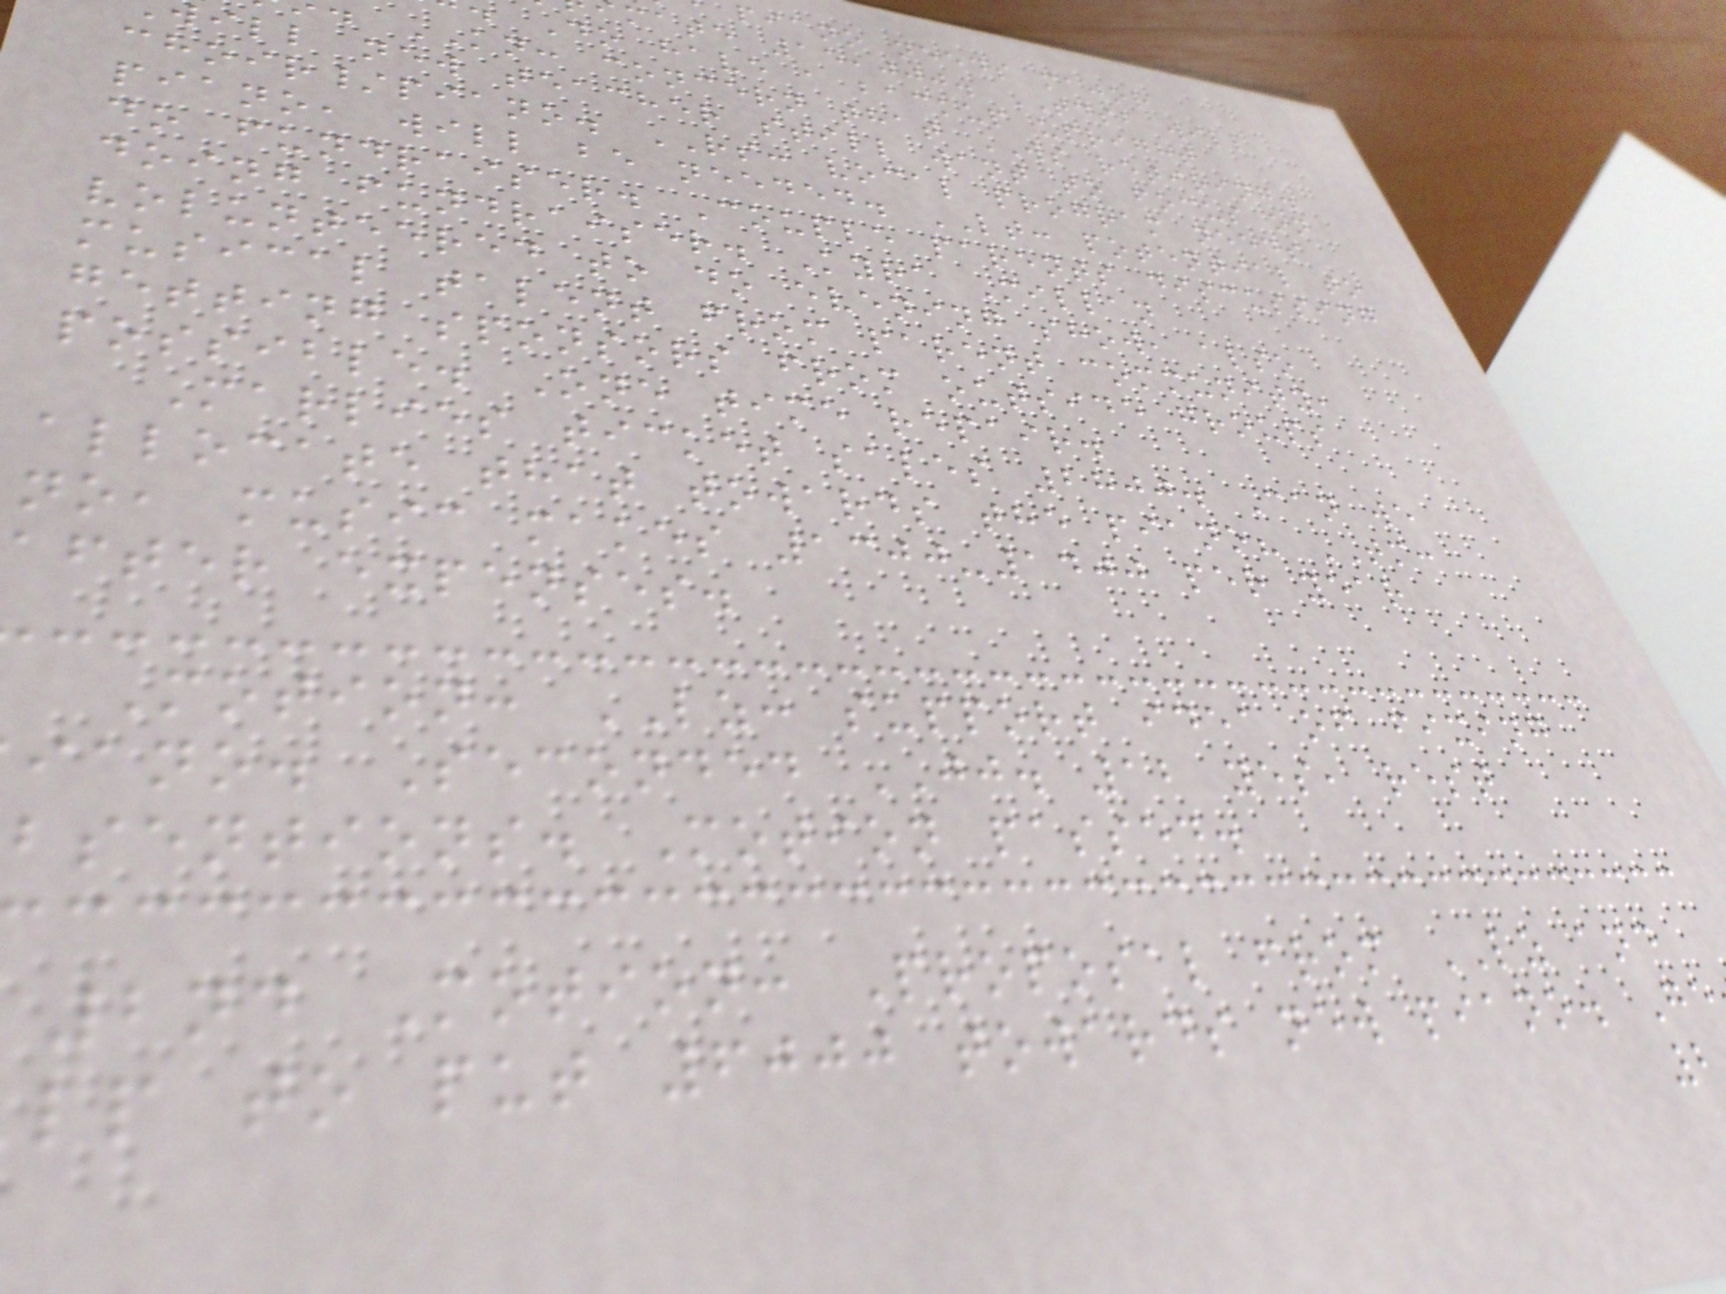piano needs major
mate 15,000. TDSB will
Do have a backup upright
KN: concern that WS retiring.
ill new teacher still want to focus on
choir/piano. RS: vocal program needs
piano, will be needed. LT: potential to
do fundraiser. Couple parents discussing
doing fundraiser. Kyra Millan
volunteered to do evening show, also
musical talent from parent community,
getting sponsors from outside groups
possible. One time repair.
Marlies ticket sales 2800. Can we
allocate that towards the piano? TM:
no, music makes 1300-1400 per year
after expenses.
Motion: LZ: support idea of fixing
iano. Seconded JJ. 12 yes, rest
bsentions. Motion passed.
2nd Motion: Proposal from LZ and
lp to put 6000 towards new piano. Ge
